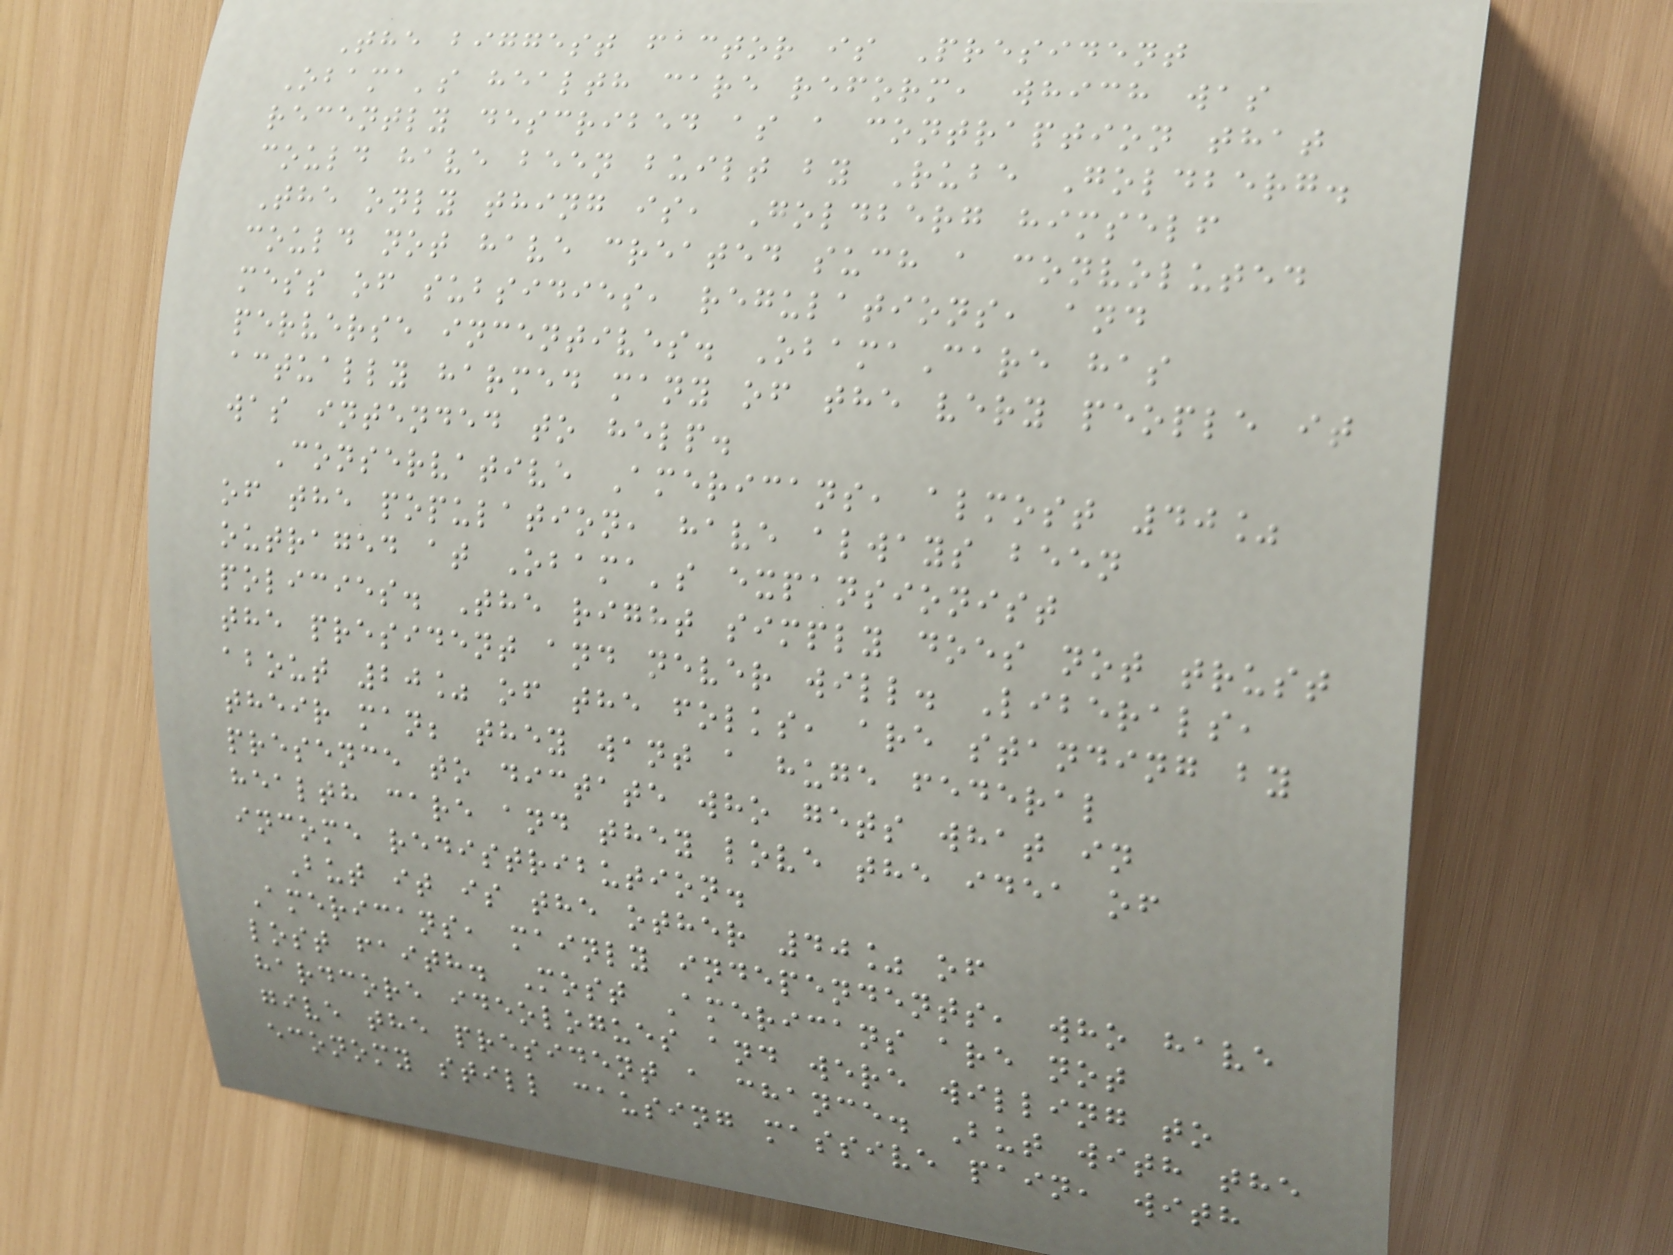The biggest factor is President
Obama's health care reform, which was
recently described as a contraption that
could have been built by Rube Goldberg.
The only thing is, Goldberg himself
could not have created such a convoluted
mess of subsidies, regulations, and
perverse incentives. ObamaCare has
actually harmed many of the very people it
was intended to help.
Conservative Americans, almost 40%
of the population, have always been
outraged at Obama's expansionist
policies. The right simply does not trust
the president and never will. Liberals,
about 20% of the folks, are standing by
their man; they want a huge federal
presence to dictate who gets what in
health care and they love the idea of
income redistribution.
But it is the other 40% of
Americans, mainly independents, who have
lost faith. Most Americans are not
hardcore ideologues and were willing to
give the president a chance. But with the
economy still causing massive pain, with
